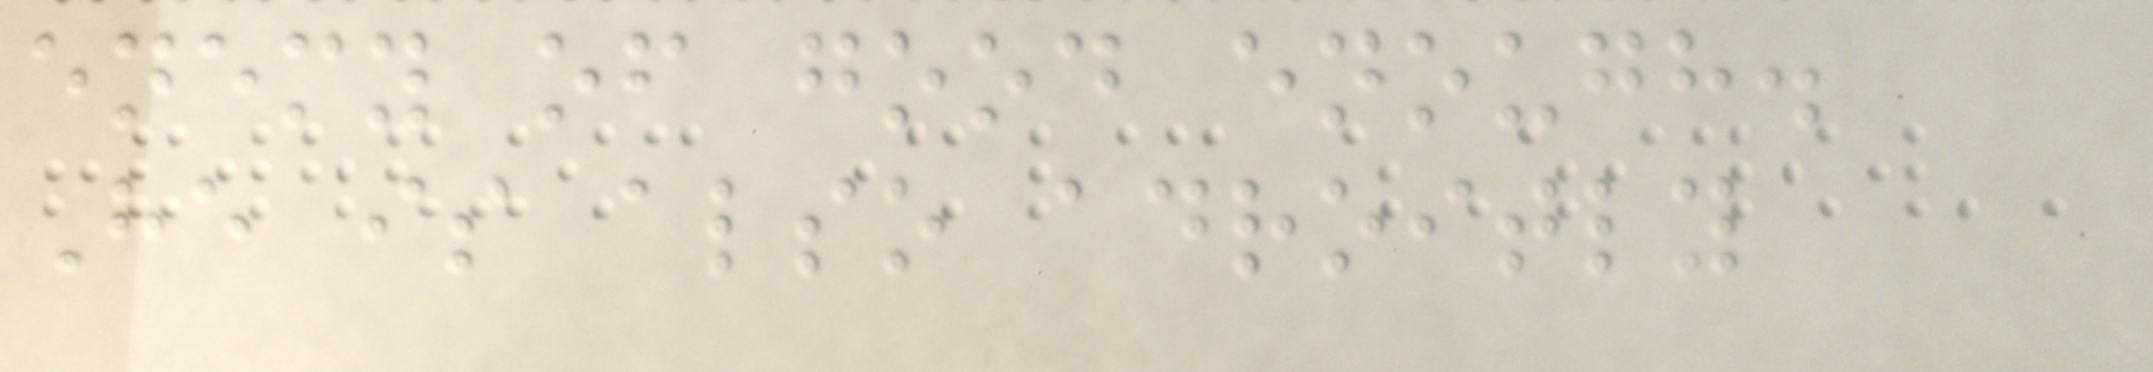enemy of good enough.
He is also adroitly
